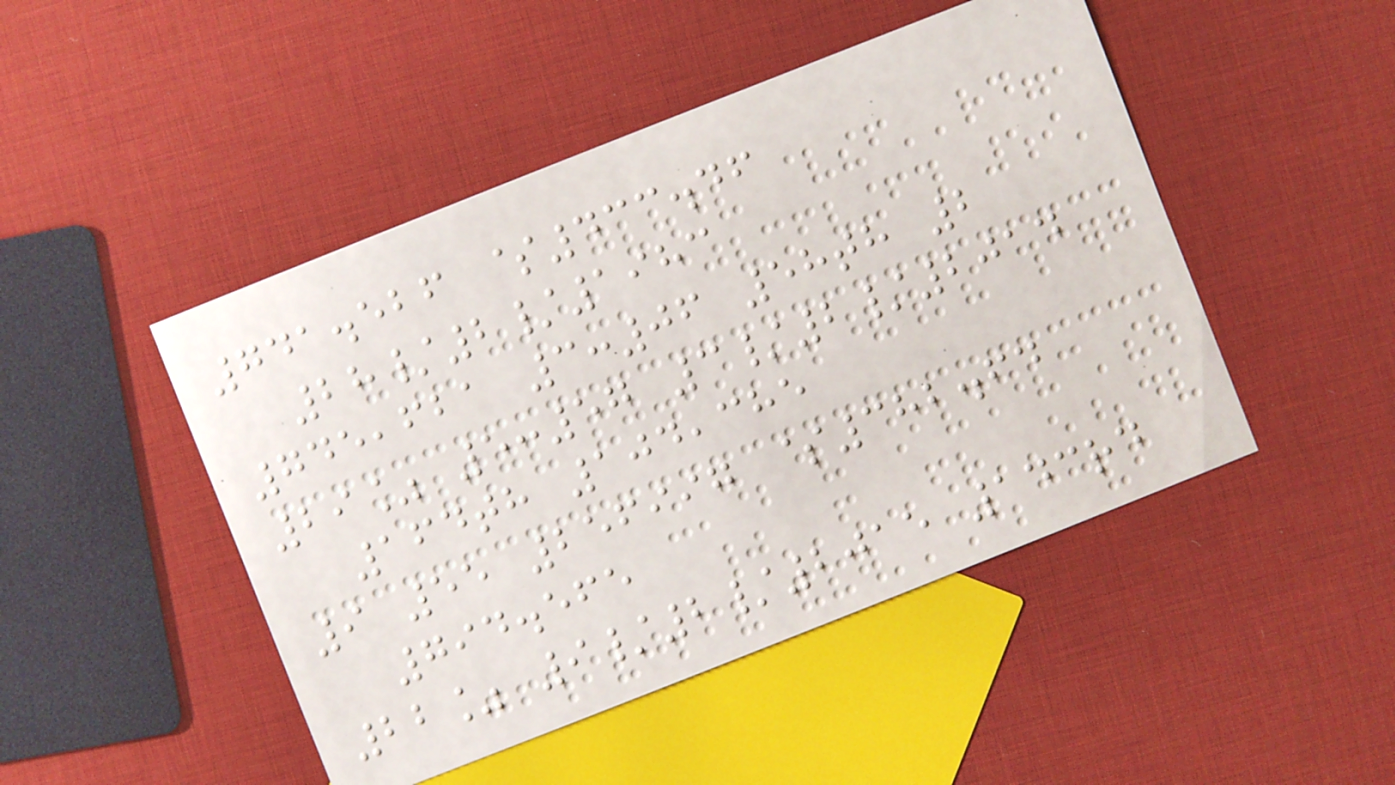741.526 $433.46
28/2/1983
745,621 3:06 58th 2
29% 5:57 3/2/2014
164th 104,385
9 55 256997 $382.64
794.565
22% 9/2/2015 143rd
